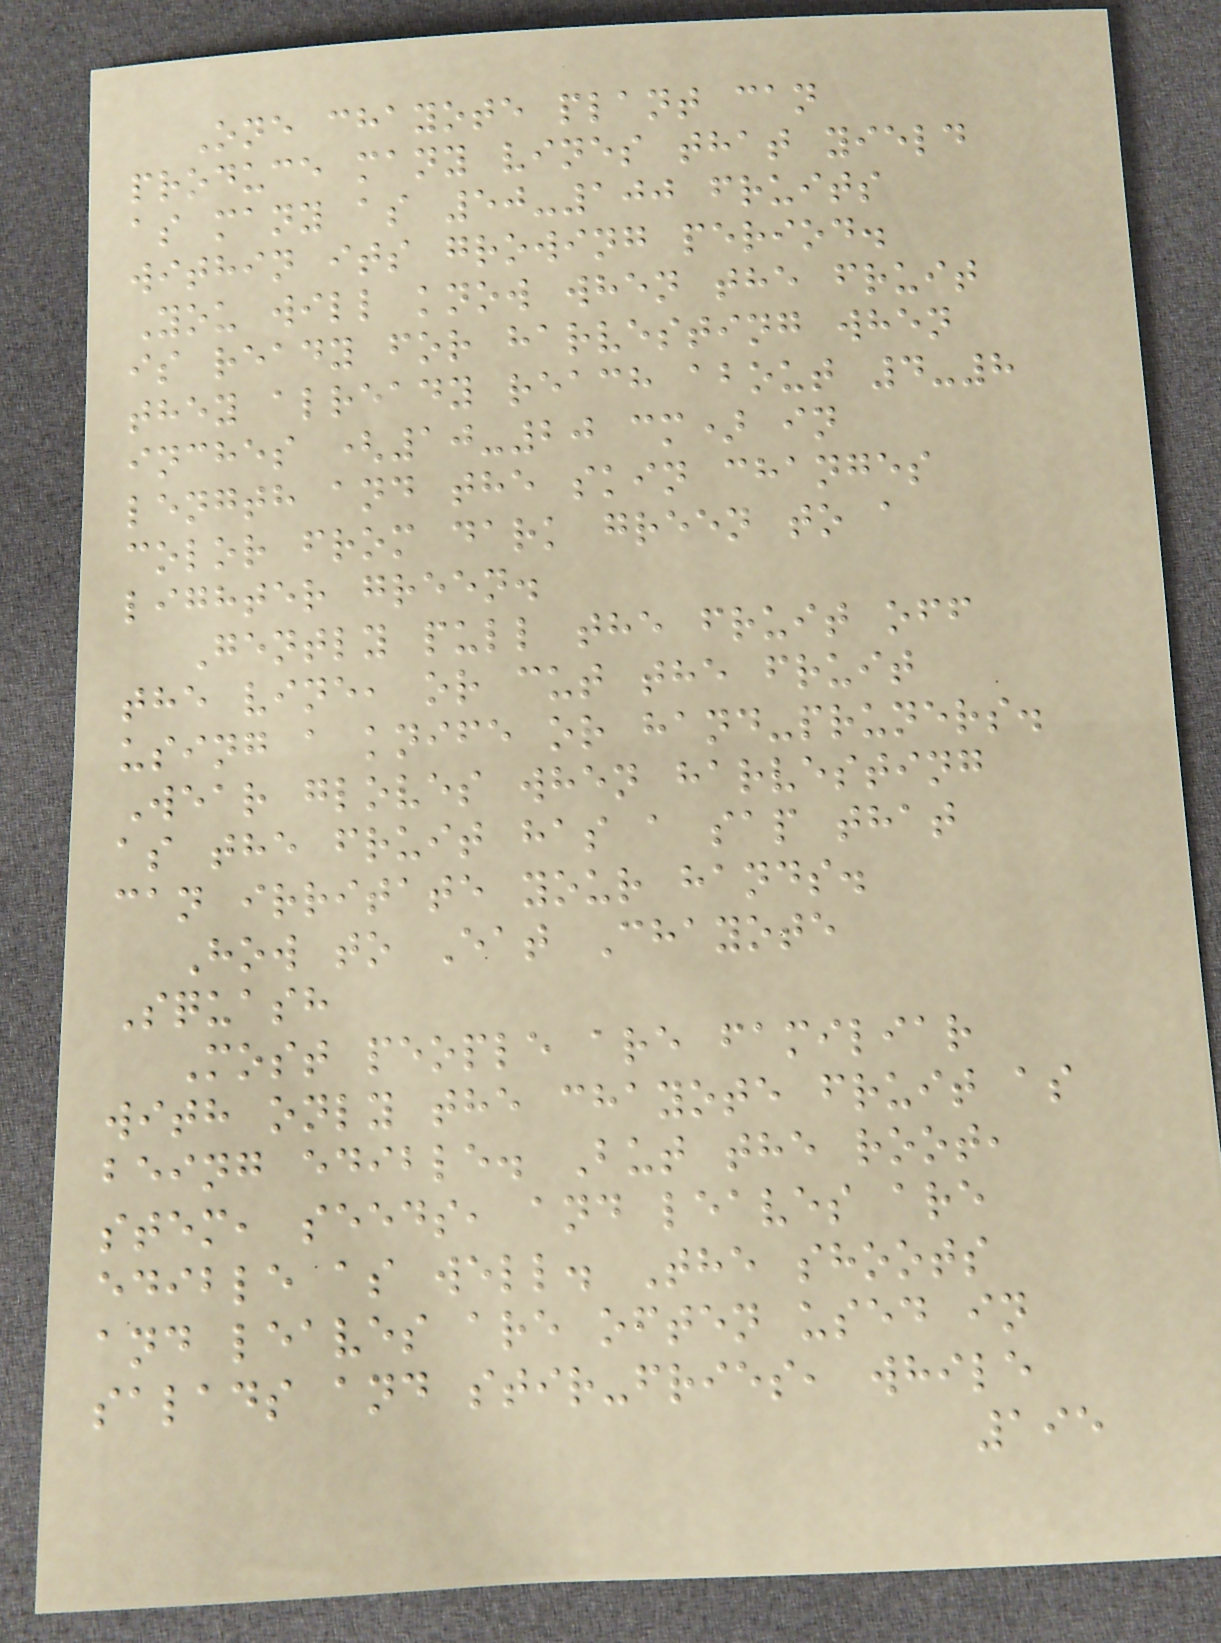One chayote plant can
produce many vines that yield
as many as 50-100 fruits
within its growing period.
You will know when the fruit
is ready for harvesting when
they already reach about 4-8
inches (10-20 cm) in
length and the skin changes
color from dark green to a
lighter green.
Gently pull the fruit off
the vine, or cut the fruit
using a knife or hand-pruners.
Wear gloves when harvesting
as the fruit has a sap that
can irritate your hands.
How to Eat Chayote
Squash
Most people are familiar
with only the chayote fruit as
being edible. But the root,
stem, seeds, and leaves are
edible as well. The shoots
and leaves are often used in
salads and stir-fries, while
195
